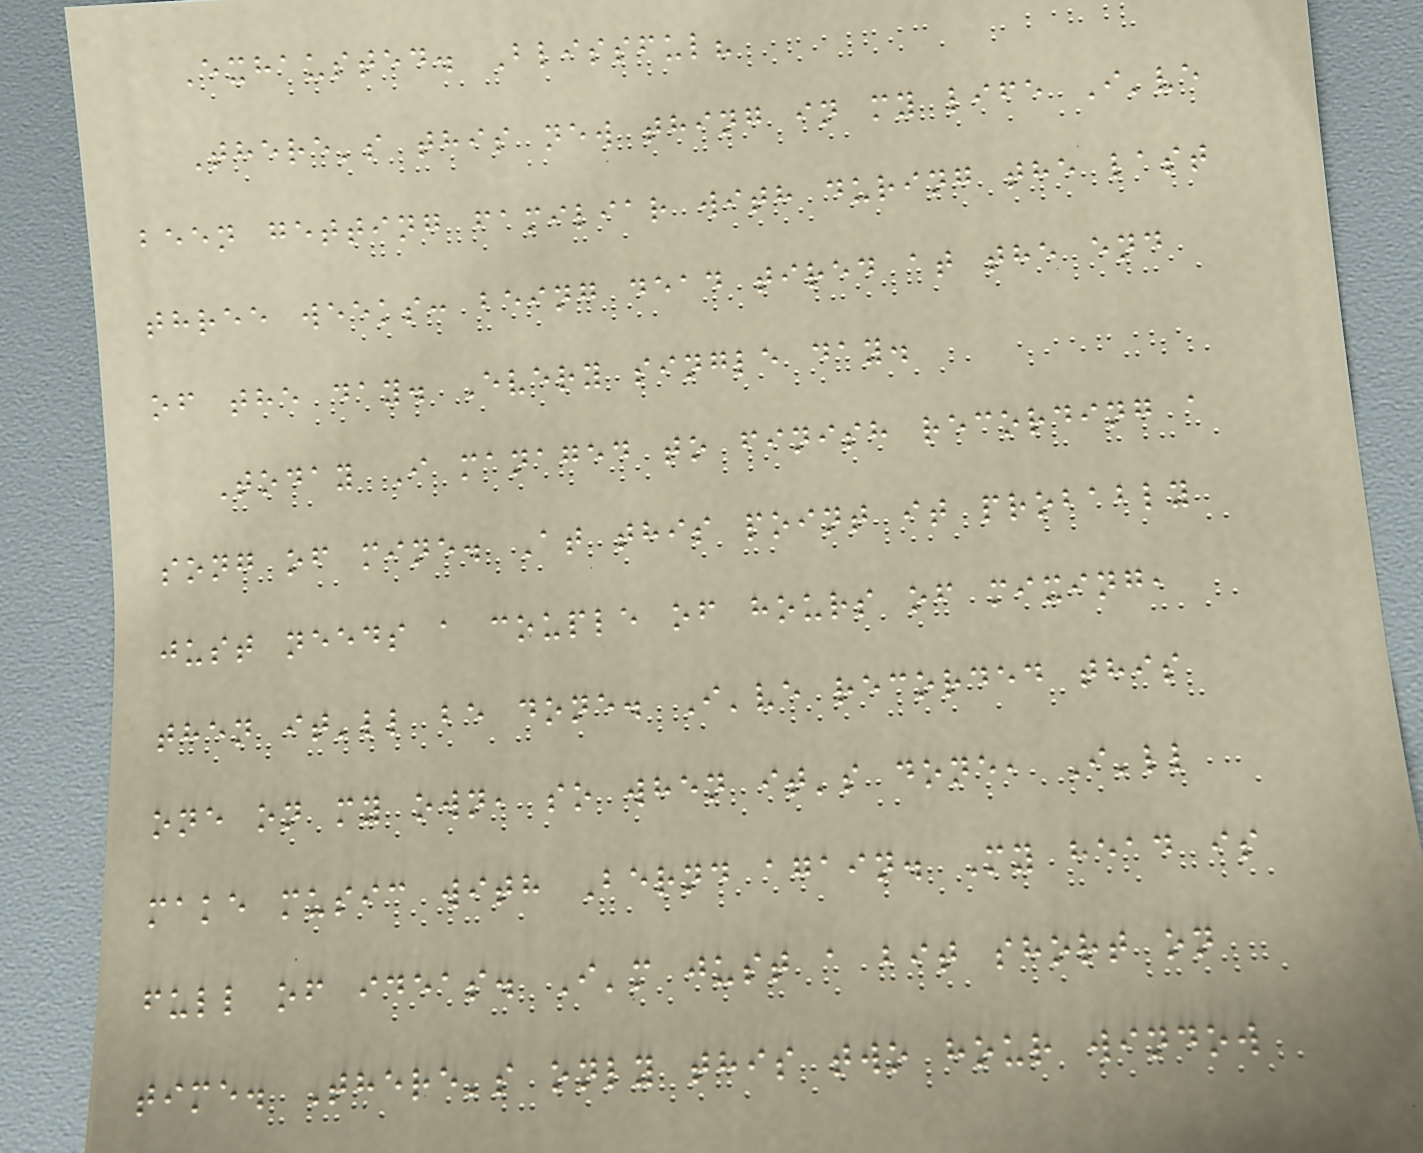Exhausted. Blissful?
There's this new thing in my life I've
been getting familiar with during the last
three weeks: being dead tired at the end
of the day. Every single day.
Today I managed to finish recording a
song of mine. At this point it probably
just needs a couple of hours of mixing,
then it'll be done. I've recorded this
one on my own, so when it's done, I'll
make music with Bernd again. My head is
full of ideas. I'm just a bit short on
time. There's only this two hour window
